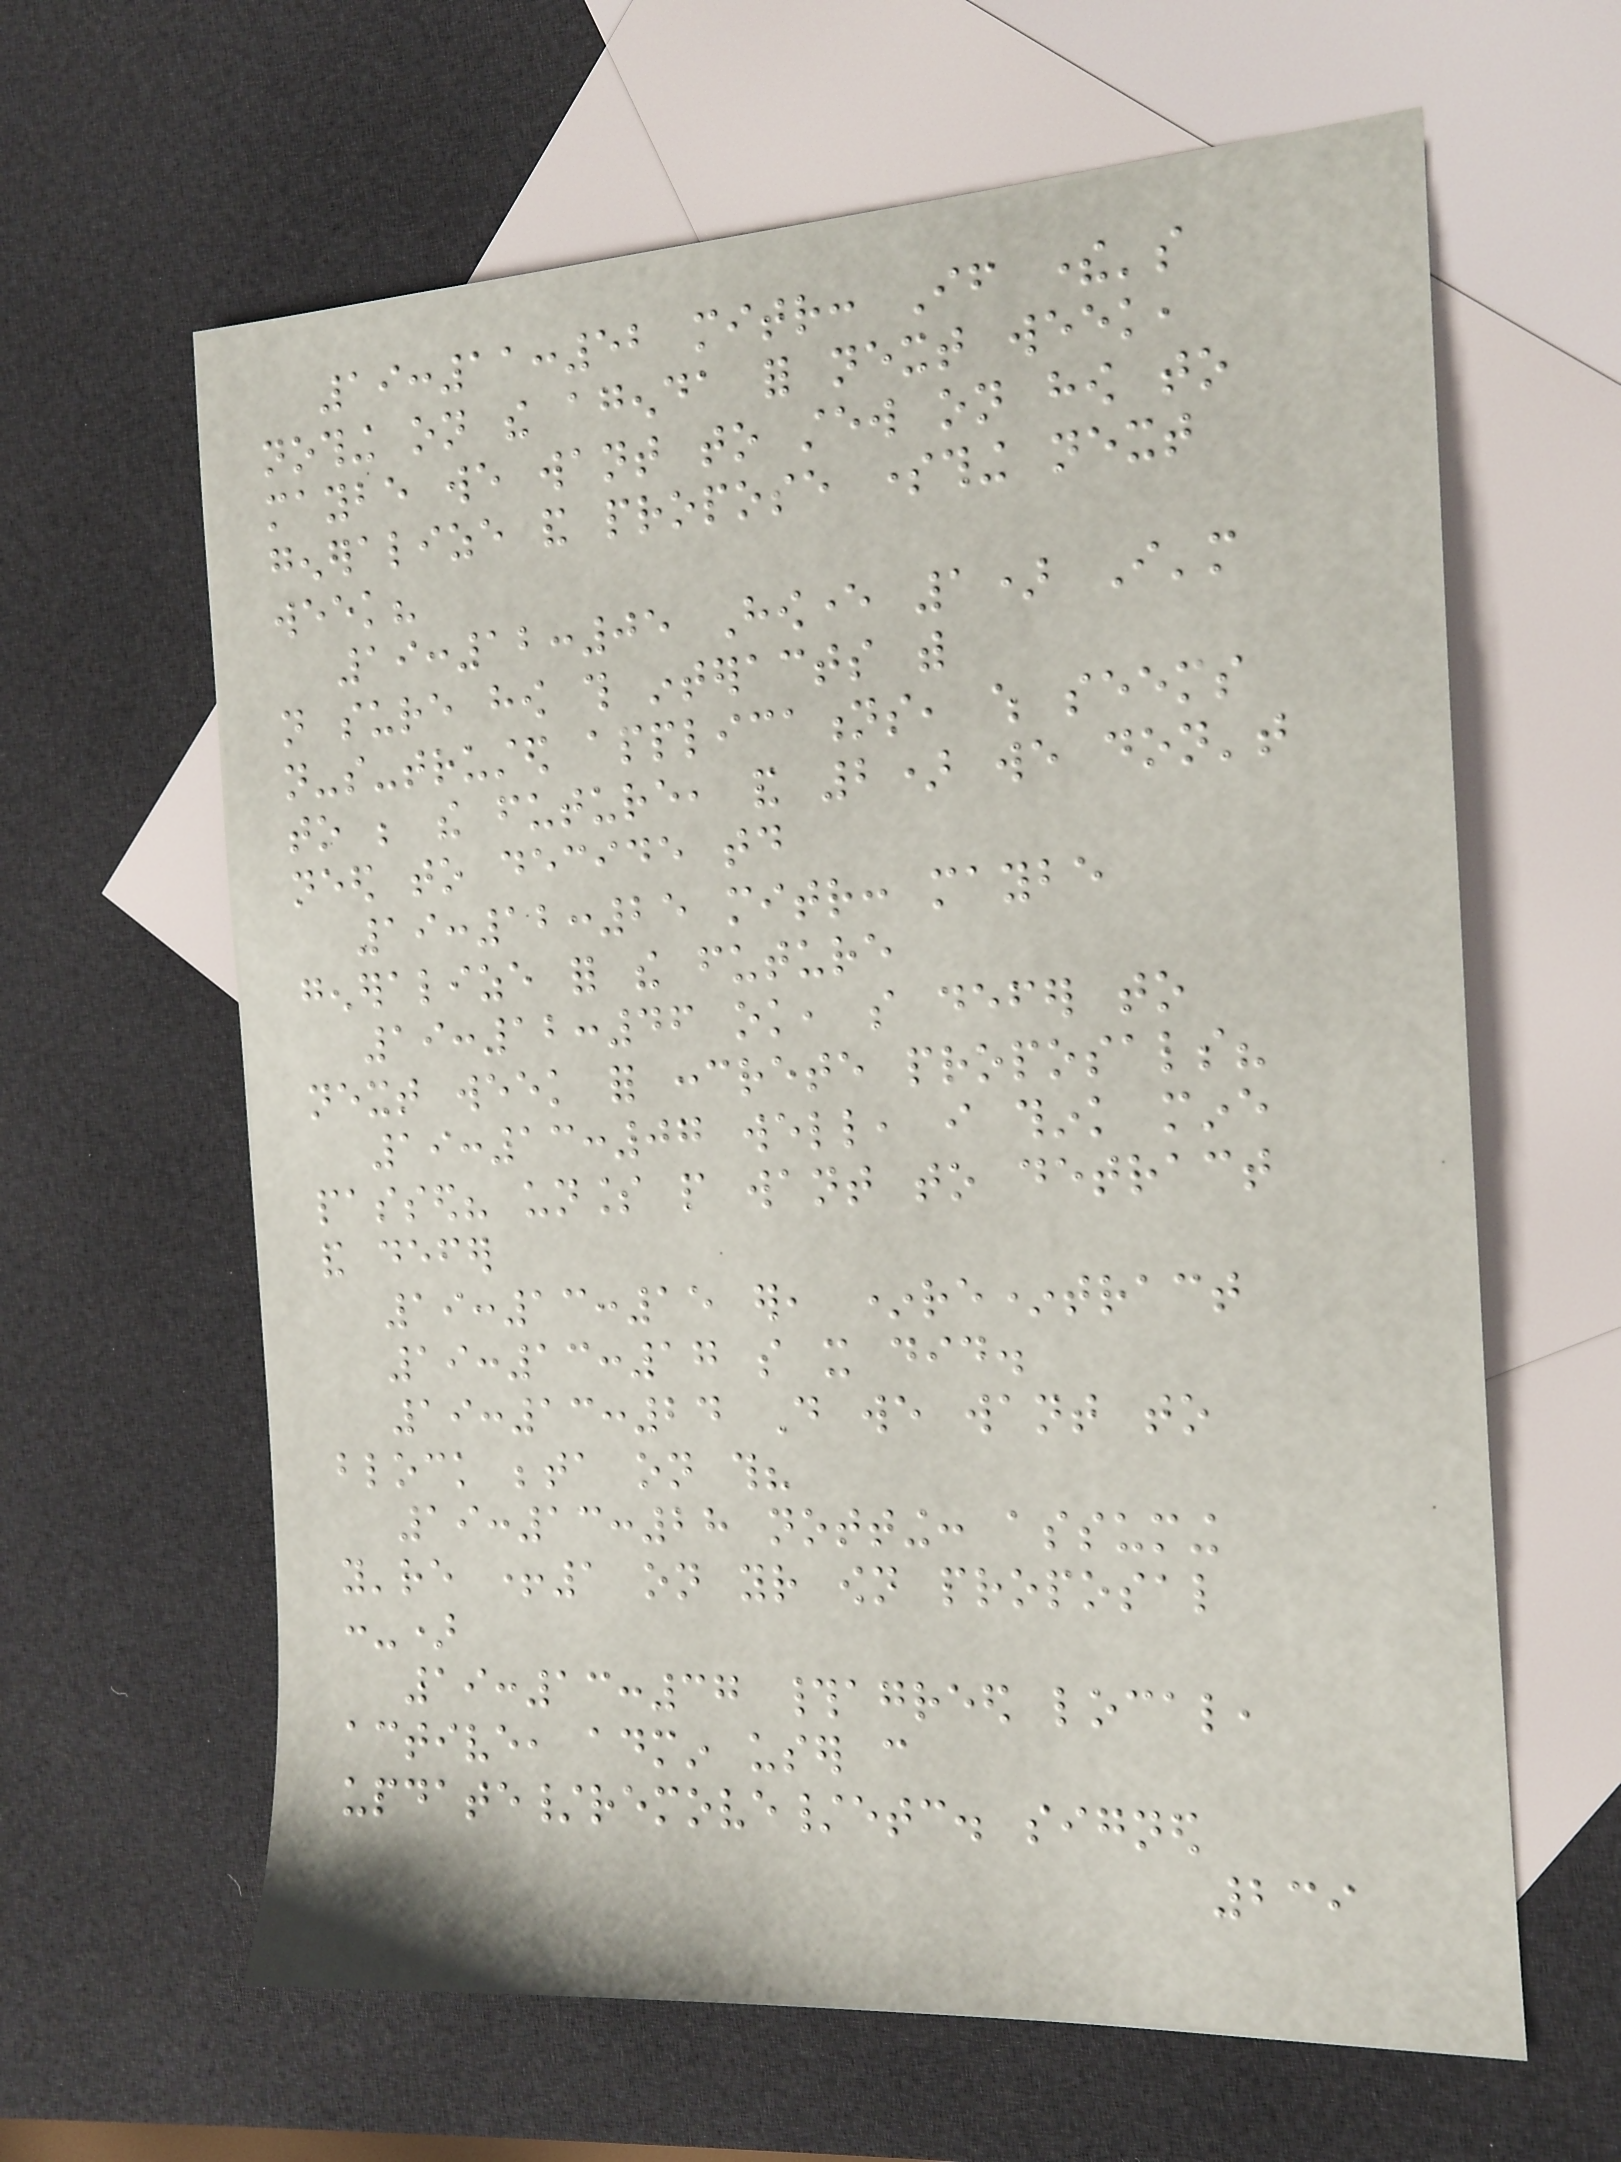19:11:52 mitr: If there's
nothing on the agenda for next week,
maybe we want to stew on how to
generalize and propose something next
week?
19:12:05 However 1) I'm
not sure how this interacts with
not-so-trusted applications, which seems
to be the future, and 2) we don't
need to decide today
19:12:25 mitr: maybe
generalize for the future
19:12:46 ok, so defer to
next week for concrete proposals?
19:13:07 well, i think mine
passed? unless people want to detract
and defer
19:13:15 er, *re*tract
19:13:17 so it did.
19:13:24 Do we want to
block beta on this?
19:13:28 notting: assuming
you're +1 on your own proposal
:-)
19:13:37 #agreed local,
active, admin user can
update/remove/etc. signed
239
